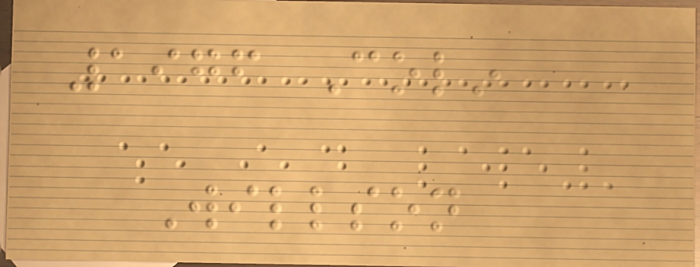1976 Colin
Willson
